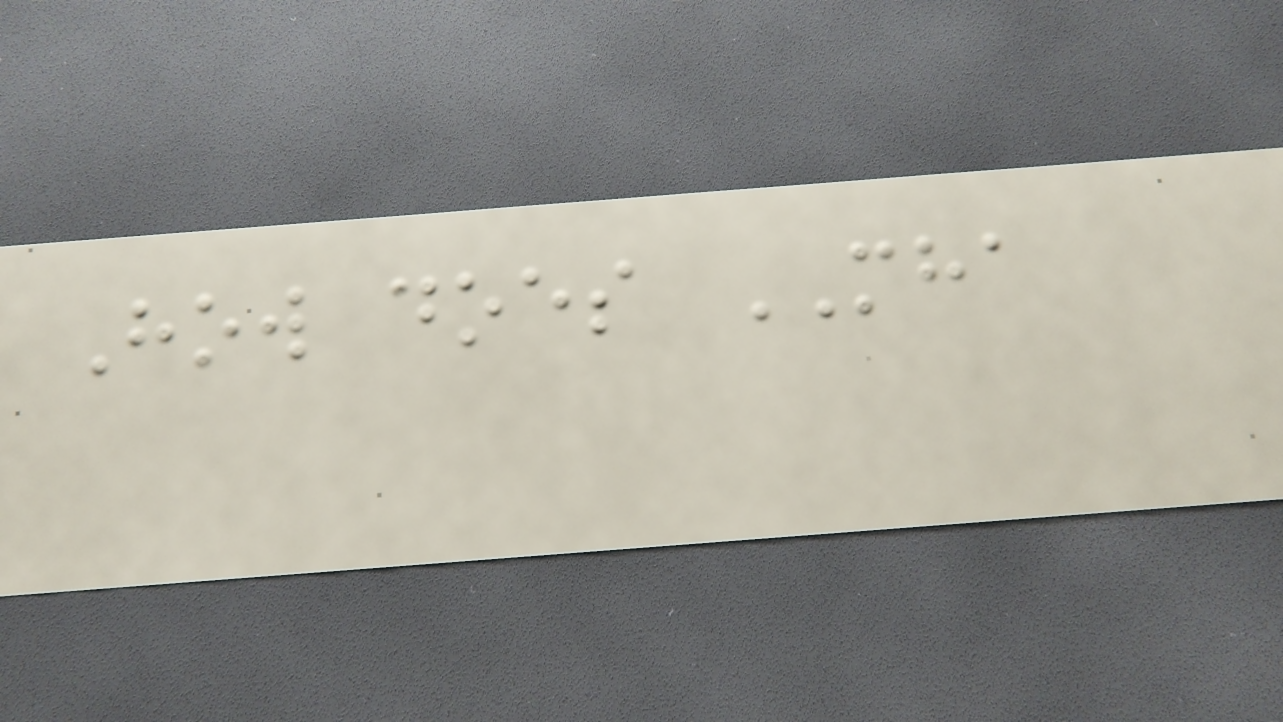How does MHA
